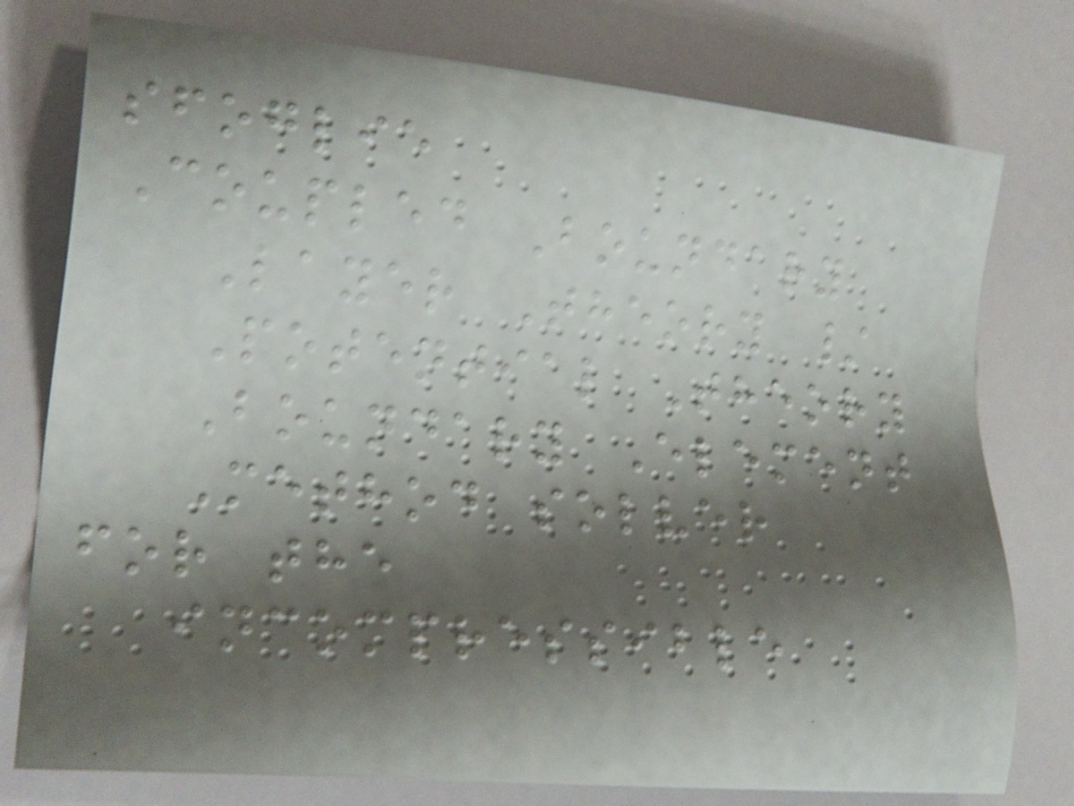sfoglie
Coupled Boundary
Layer Theory /
Potential Theory
Boundary Element
Method solver
for the
incompressible
